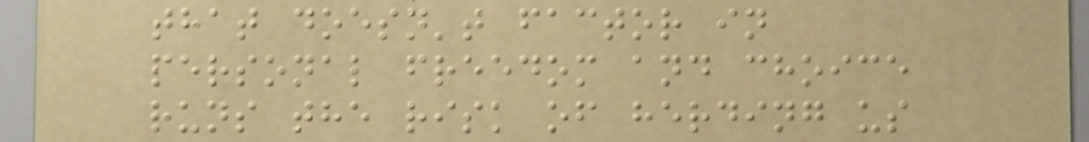that doesn't factor in
personal freedom and choice
runs the risk of herding us
